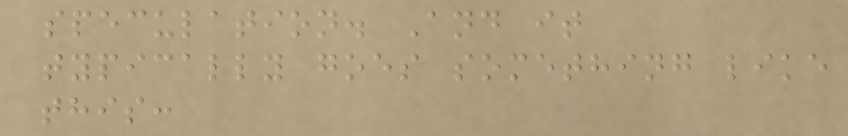speculation. And it
typically goes something like
this:
